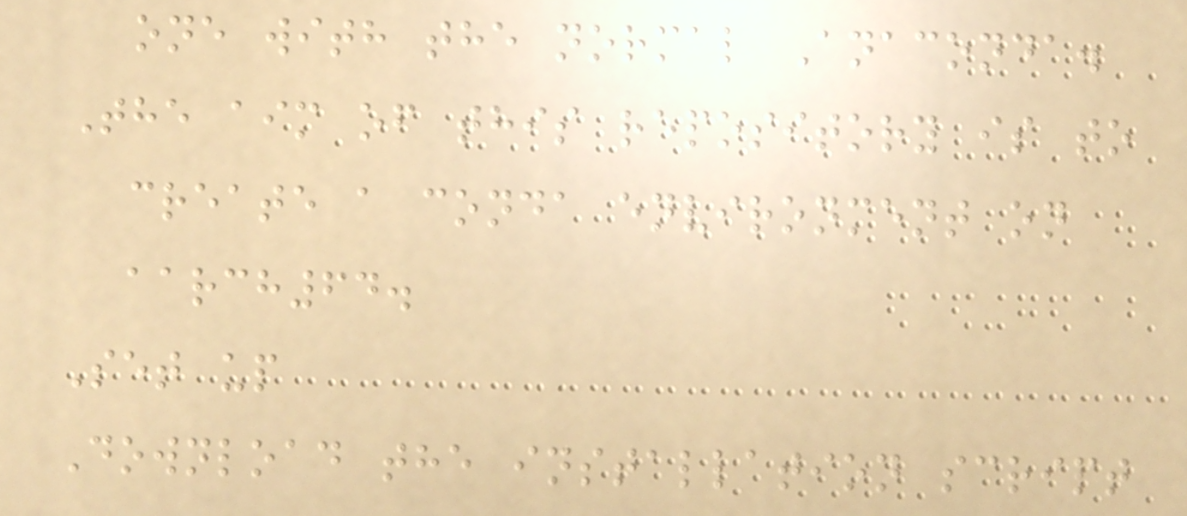one with the normal Anaconda.
The aim of this repository is to
create a conda environment on
aarch64.
Set up
Download the installation script
